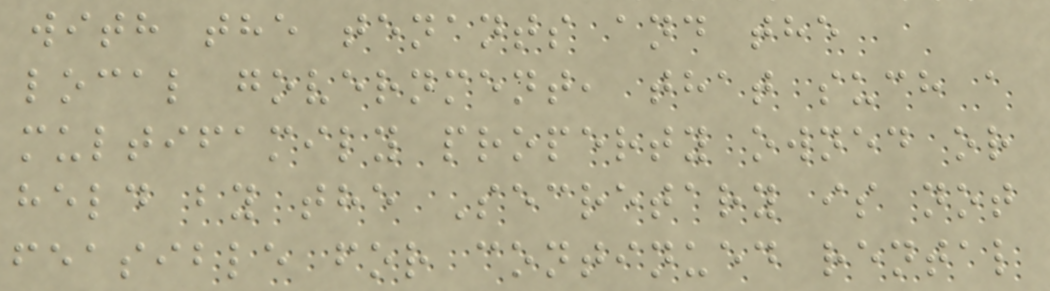with the tenants and the
local government, that such a
multifamily property owned or
held by the Secretary is not
feasible for continued rental
